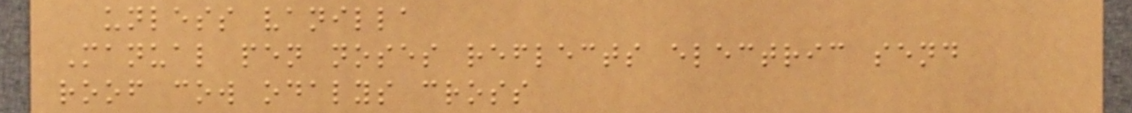unless vanilla
Manual pen noses reflects electric send
roof cow odalys cross
